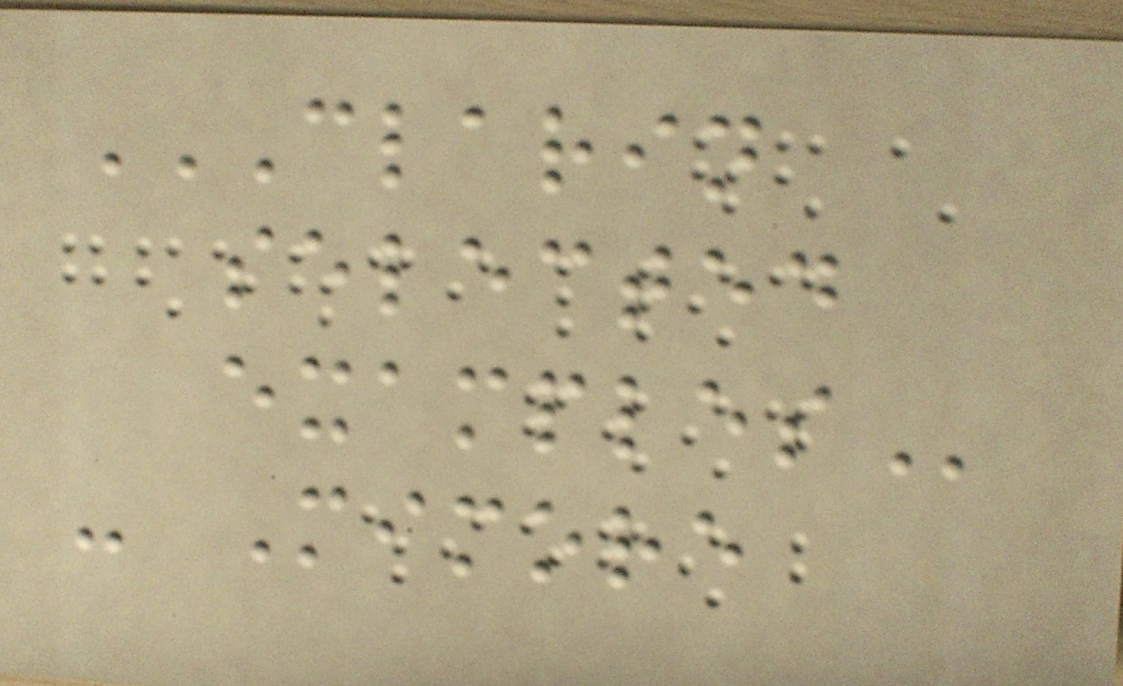CLARIN
SELECTED
EXAMPLES
- Mimore
